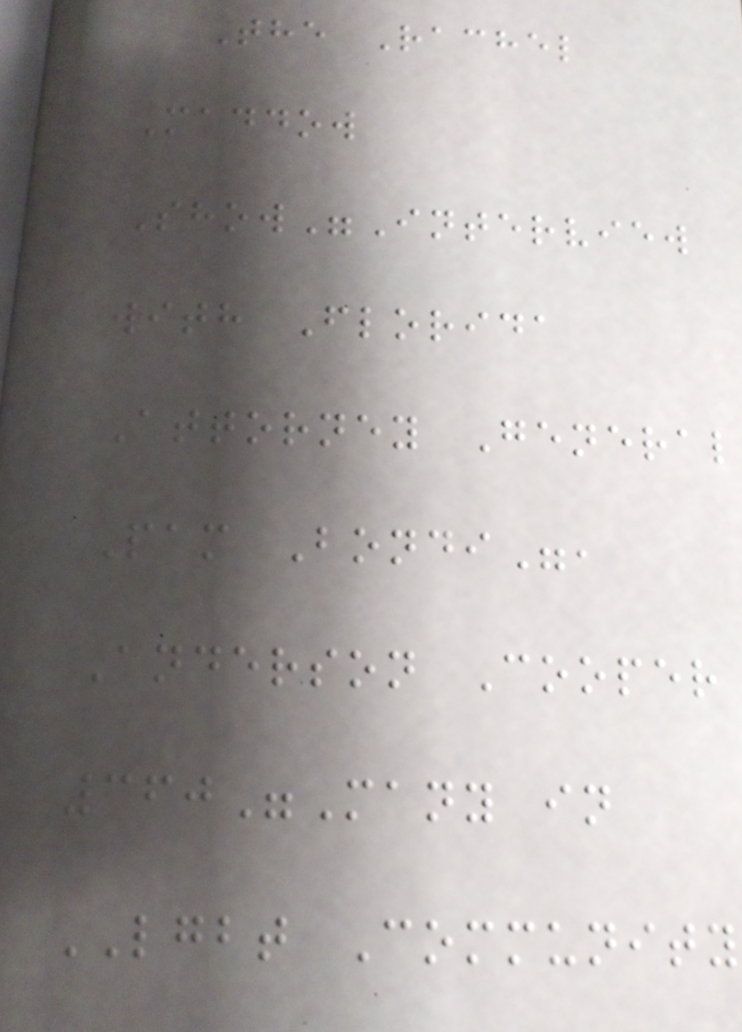The Rachel
Maddow
Show"Interview
with Florida
Attorney General
Pam Bondi",
Anderson Cooper
360"Many in
LGBT Community
